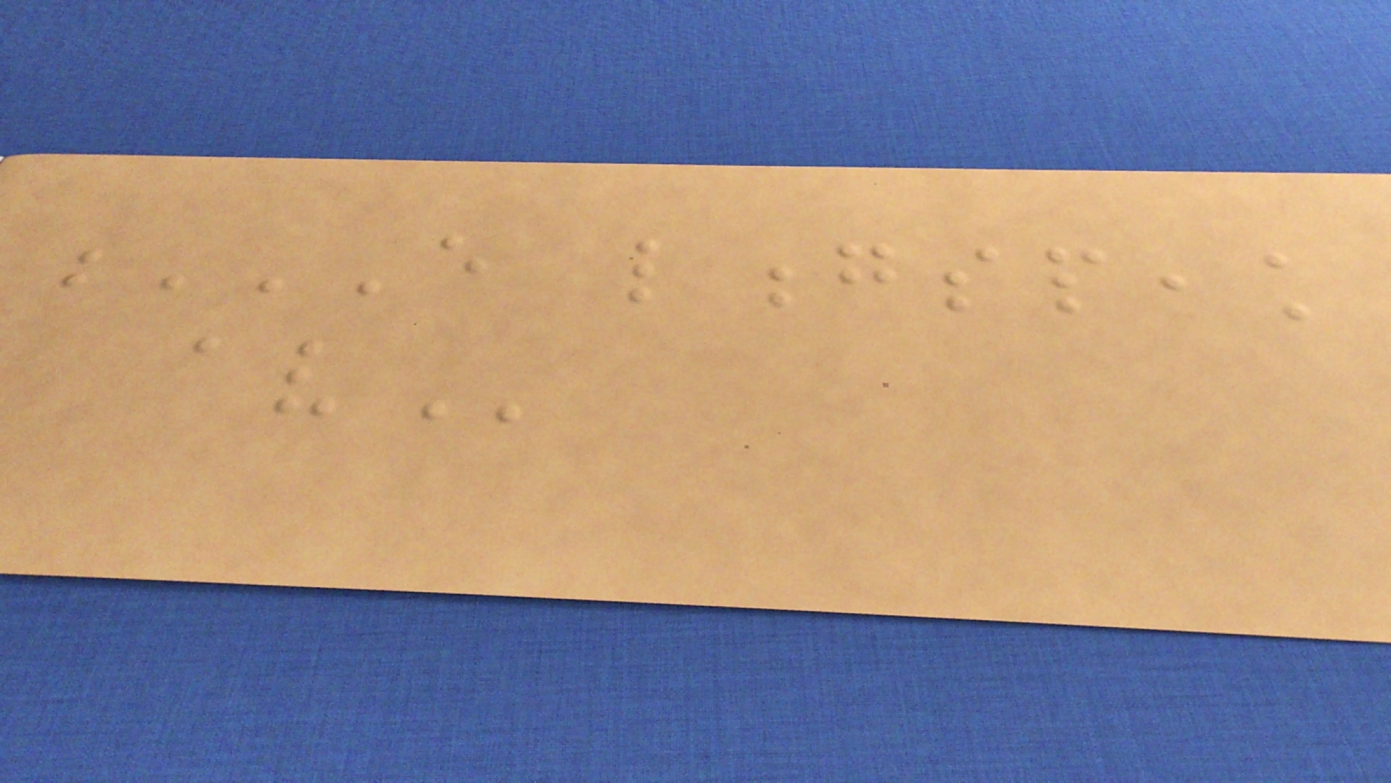E LONGSPEAK
AV
